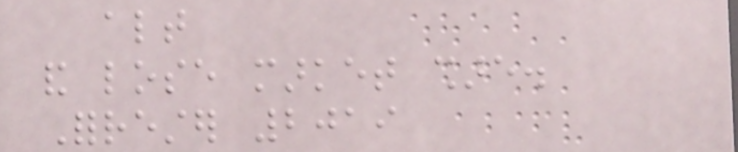altogether
and lose market share.
Forrester 2019
